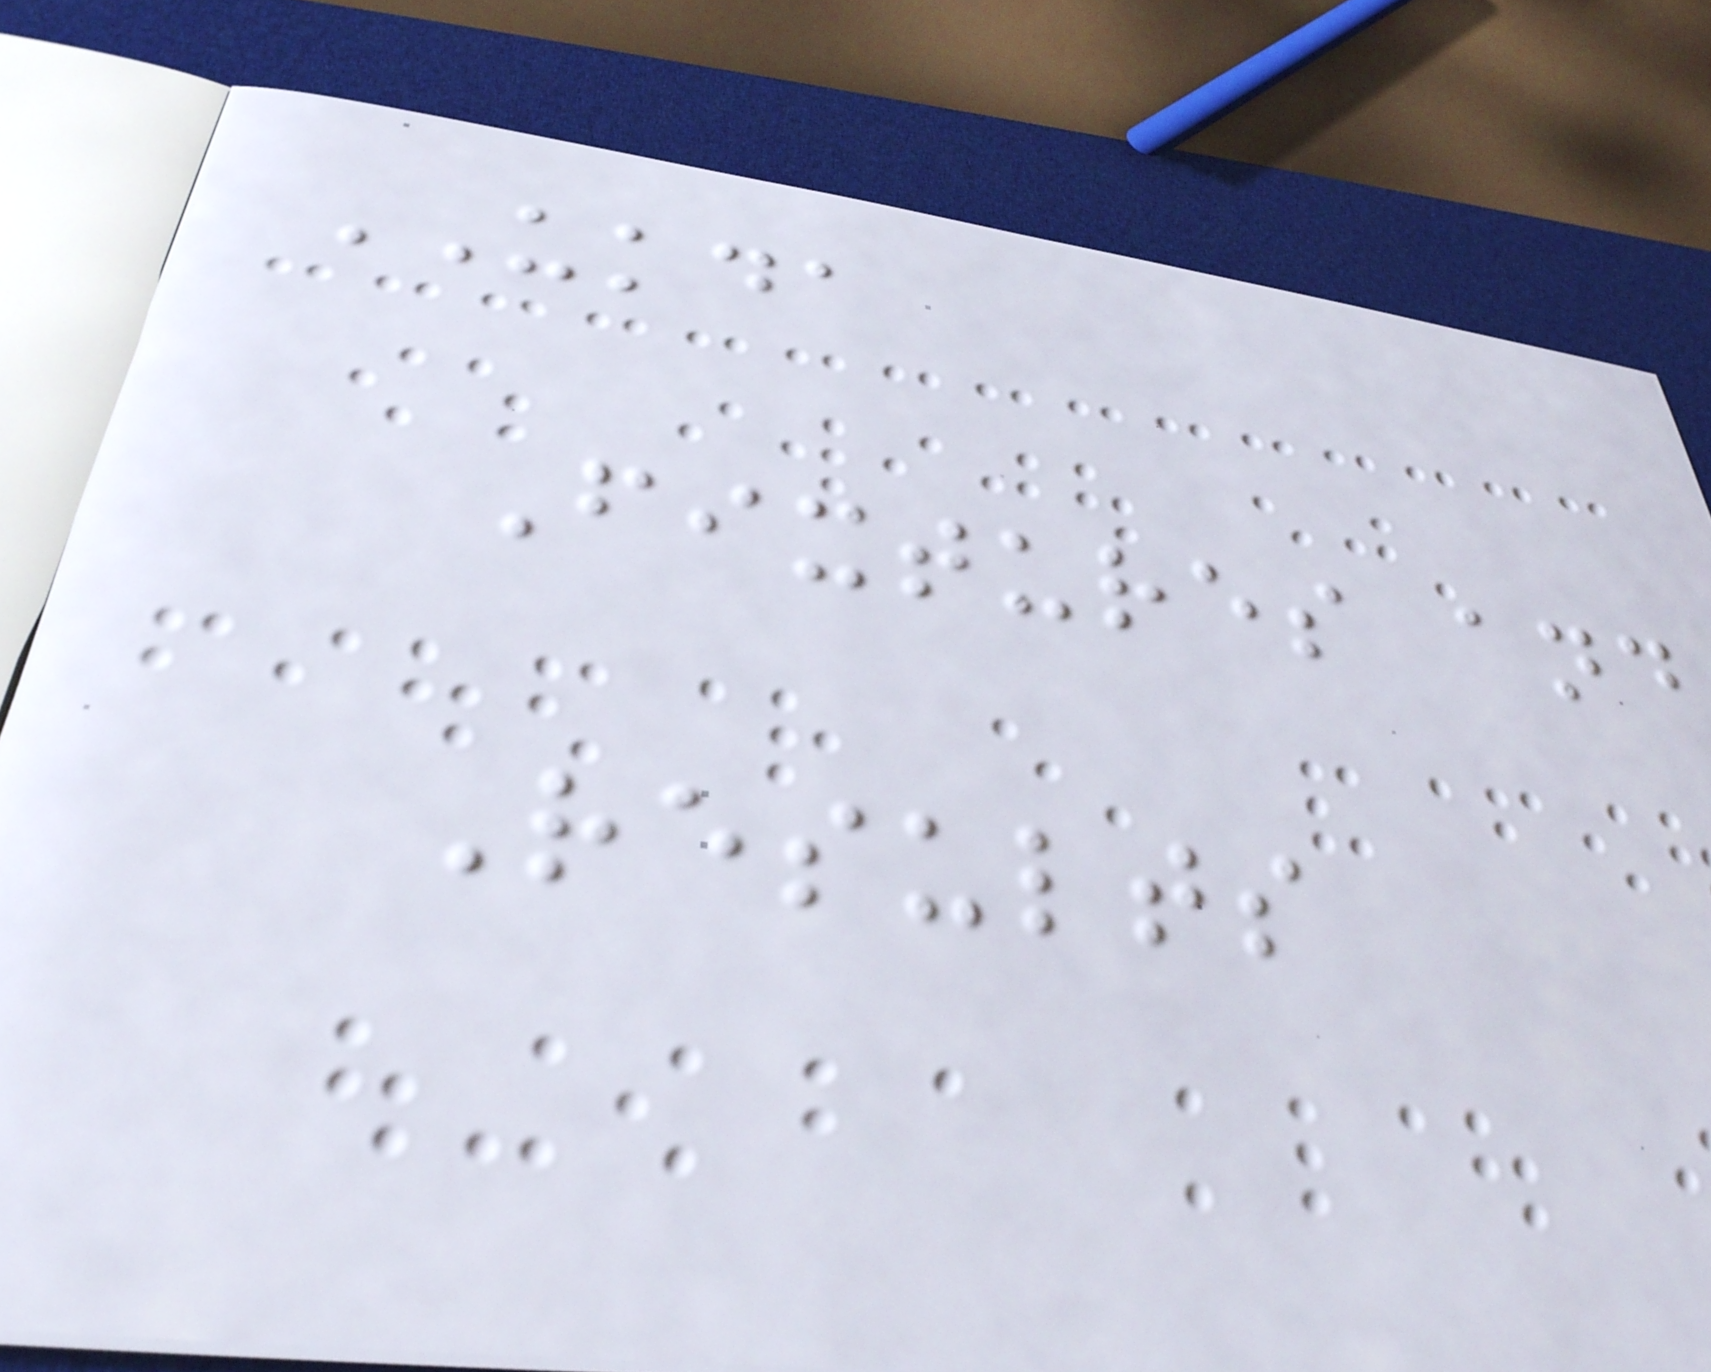UKDA
Fixtures and
Results
